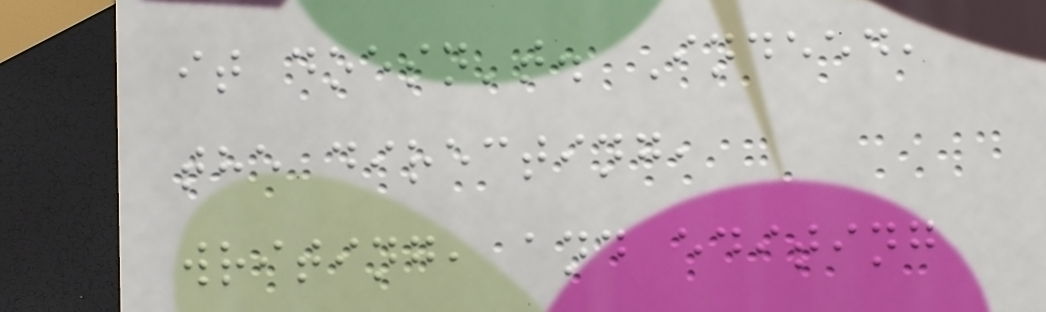it doesn't. Indeed,
the directing,
writing, and editing
